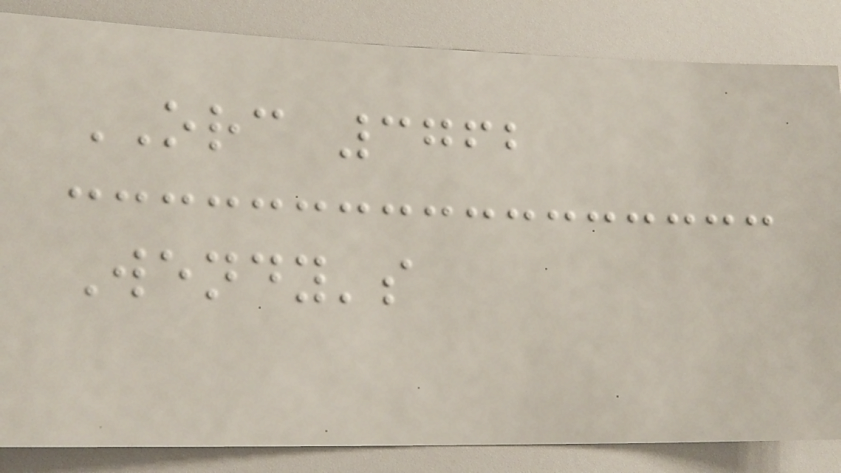ORC 3762
Wendy's
